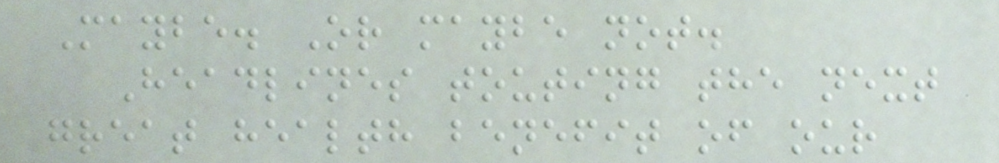Maybe. Or maybe not.
Headlines touting the next
great health benefit of our
